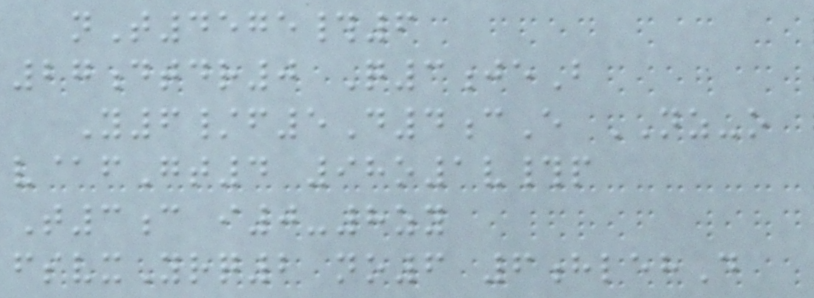nT4575#6
27dtdr0 Q3jeB
Y6/f5D4cE NZ-o
v@fGt4 98o1v#p
T3c i0-8zy
fsvxYrq2 no6 6hlehD
